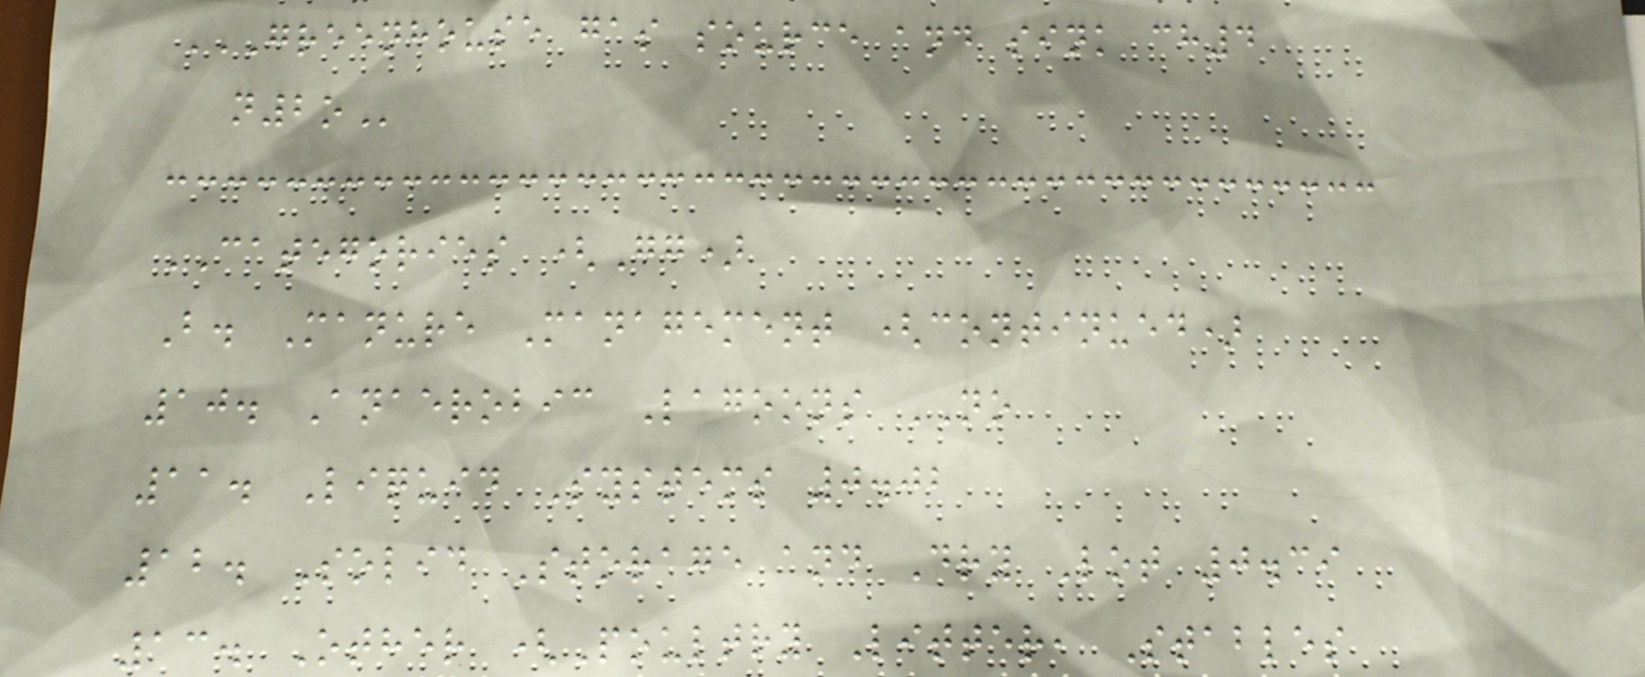GREENHOUSE GAS SOURCE AND SINK CH4
N2O
CATEGORIES (Gg)
B. Manure Management (continued)
10. Anaerobic Lagoons NO
11. Liquid Systems 0.02
12. Solid Storage and Dry Lot 0.39
13. Other (Poultry Litter, Stables
